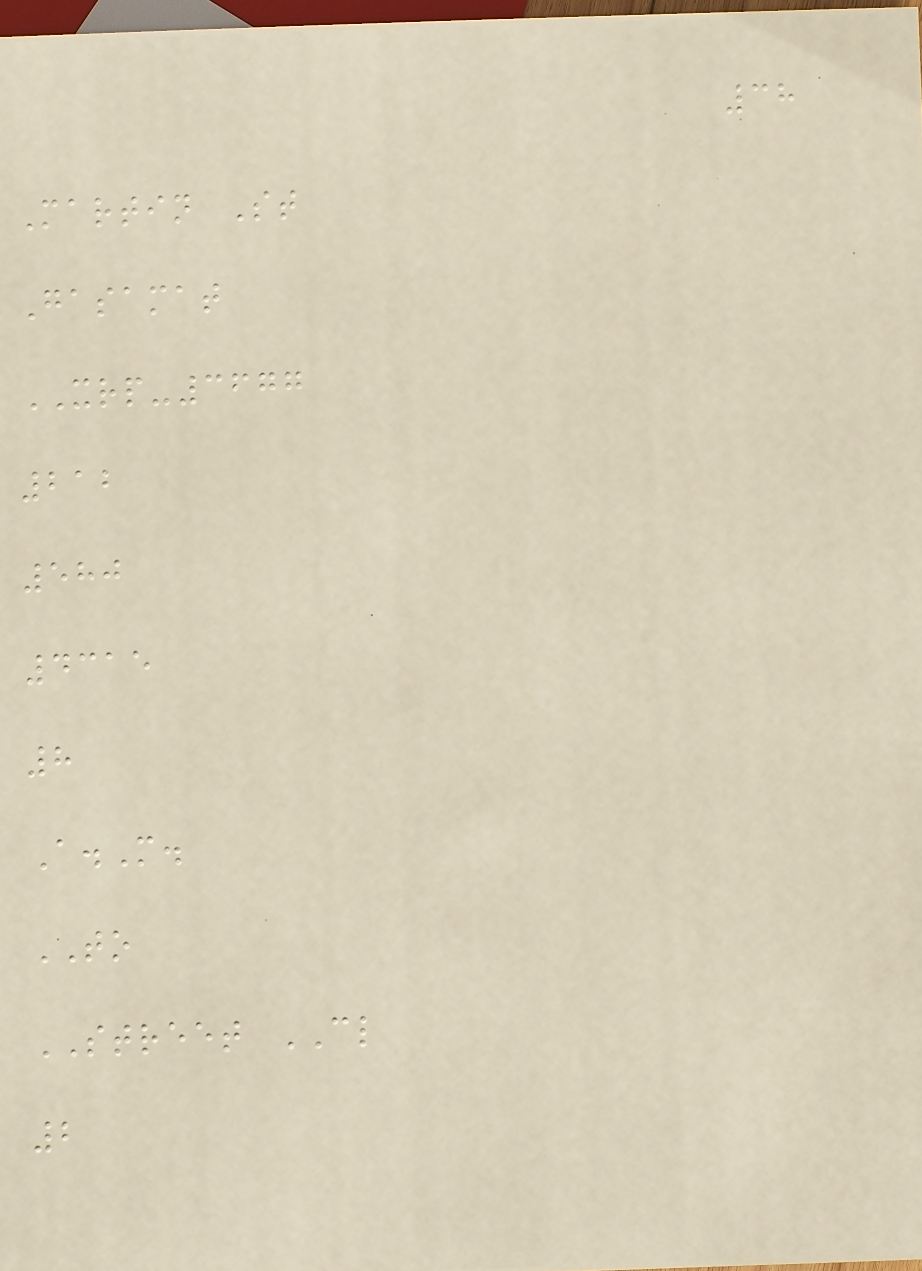38
Martin St
Gasamat
XRP-3677
212
580
4315
8
A.M.
TO
STREET CL
2
